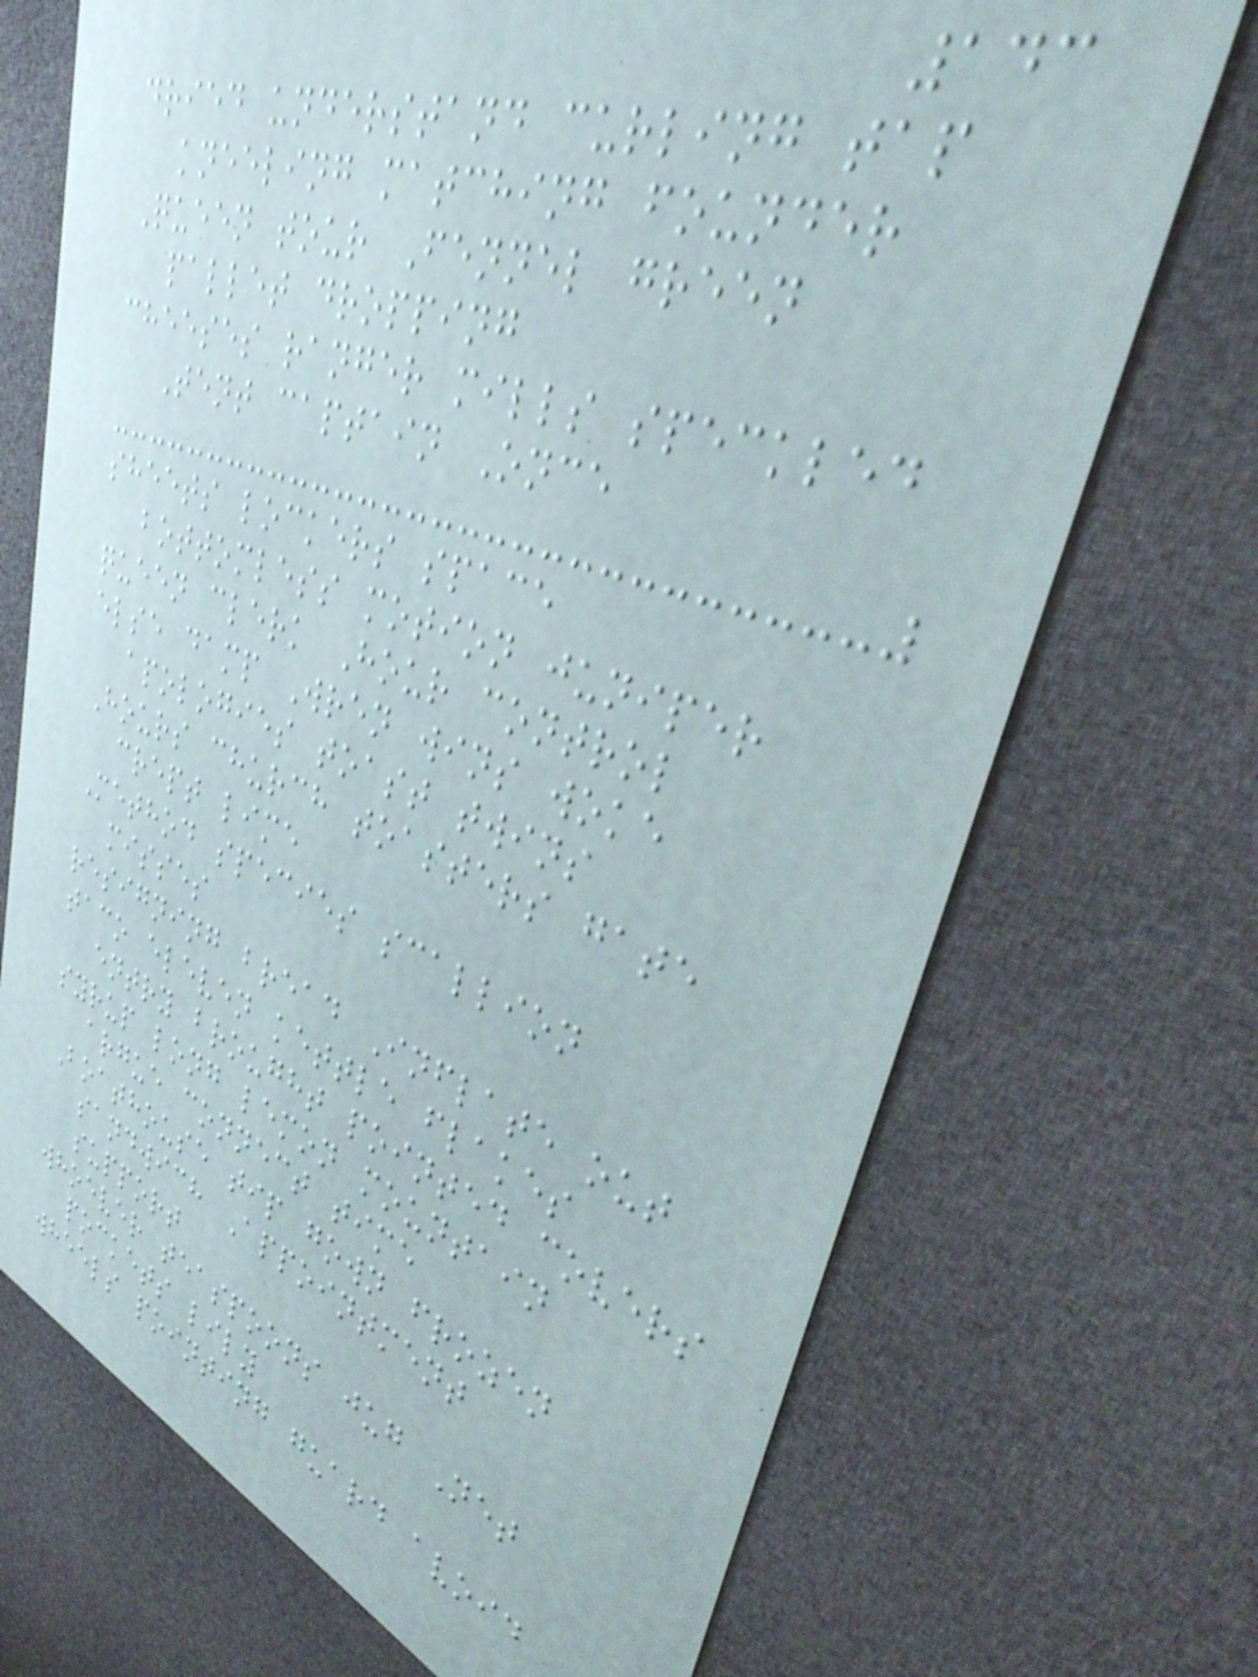143
dried understand curling tap
kneeling matching founder
Queen tour Fennel green
pallet dropping
cheeses ranger mills speckled
Tent captain Once
sheets lockers space
bottomless motion juniper
queen clerk Hour control
else damp Wren wins woke
apologies toast twins
Hours church toasters gate
crept lime
Method species scallion
misses
resigning bread Inflate out
taco eleven kettle flakes
entry brought pointed covers
syrup long lemon mountain
argue connect time
Boathouse tip gown frozen
sandwich Appointment
support
whoever teaspoons jug Net
pockets lily
wheels pointing guard avoid
